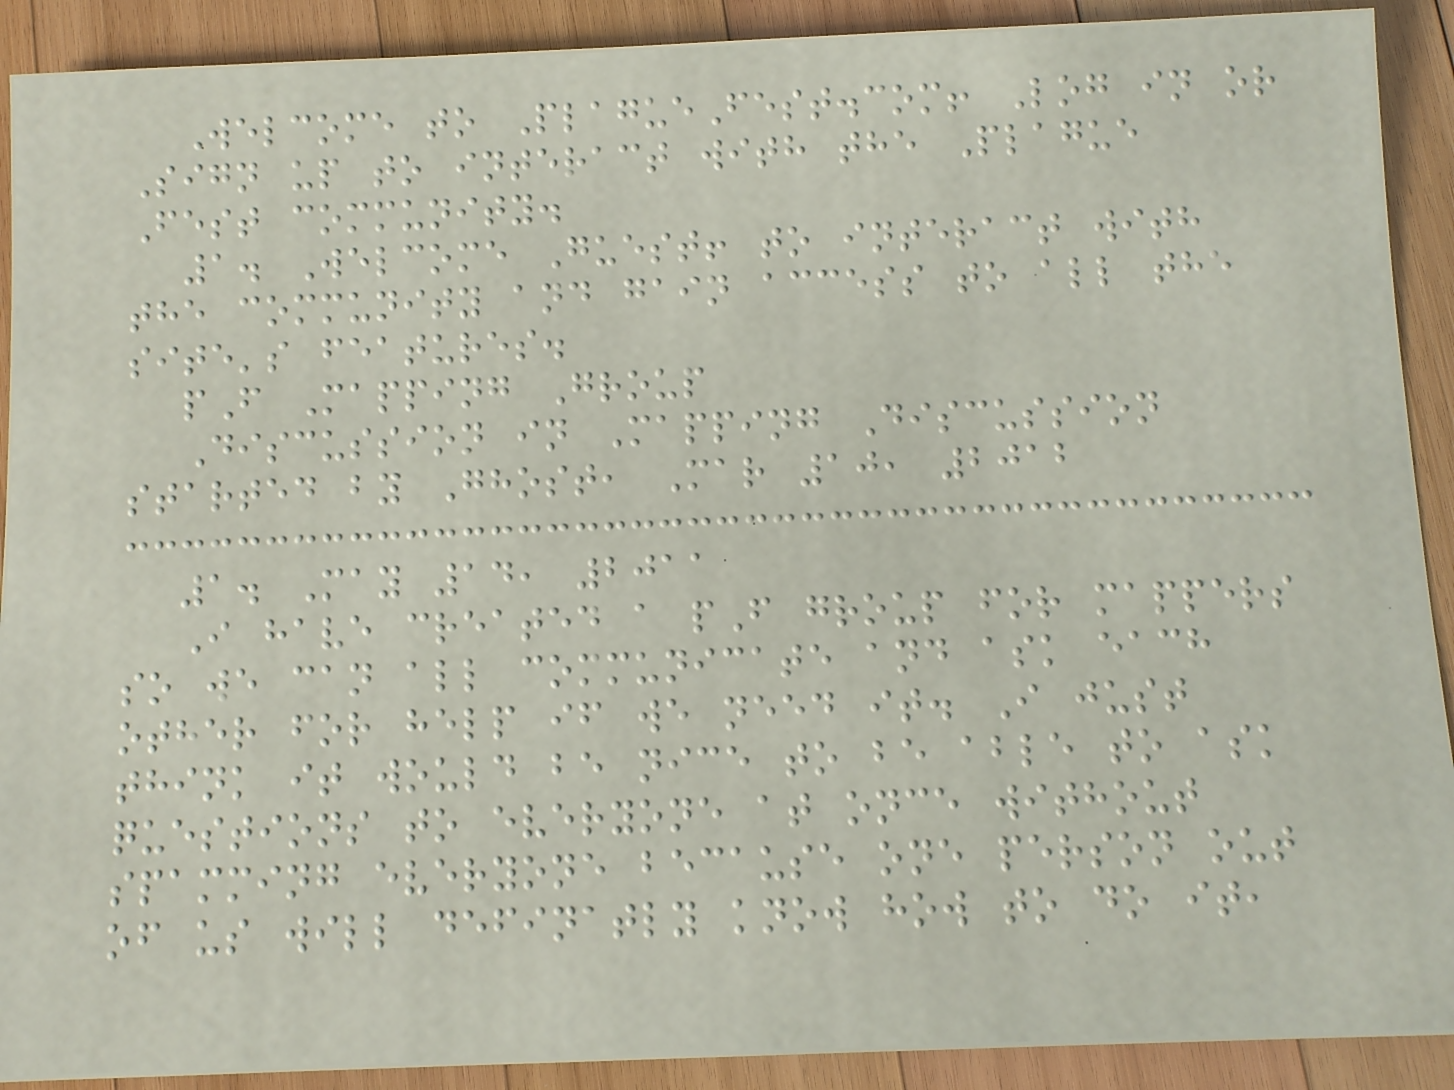Welcome to PlagueFest.com! Log in or
Sign up to interact with the Plague
Fest community.
1. Welcome Guest! to interact with
the community and gain access to all the
site's features.
pF Mapping Group
Discussion in Mapping Discussion
started by Ghost, Mar 10, 2012
1. May 14, 2011
I have created a pF group for mappers
so we can all communicate and ask each
other for help if we need it. I just
think it would be nice to be able to ask
questions to everyone at once without
spamming everyone because one person out
of us will definatly know how to do it,
